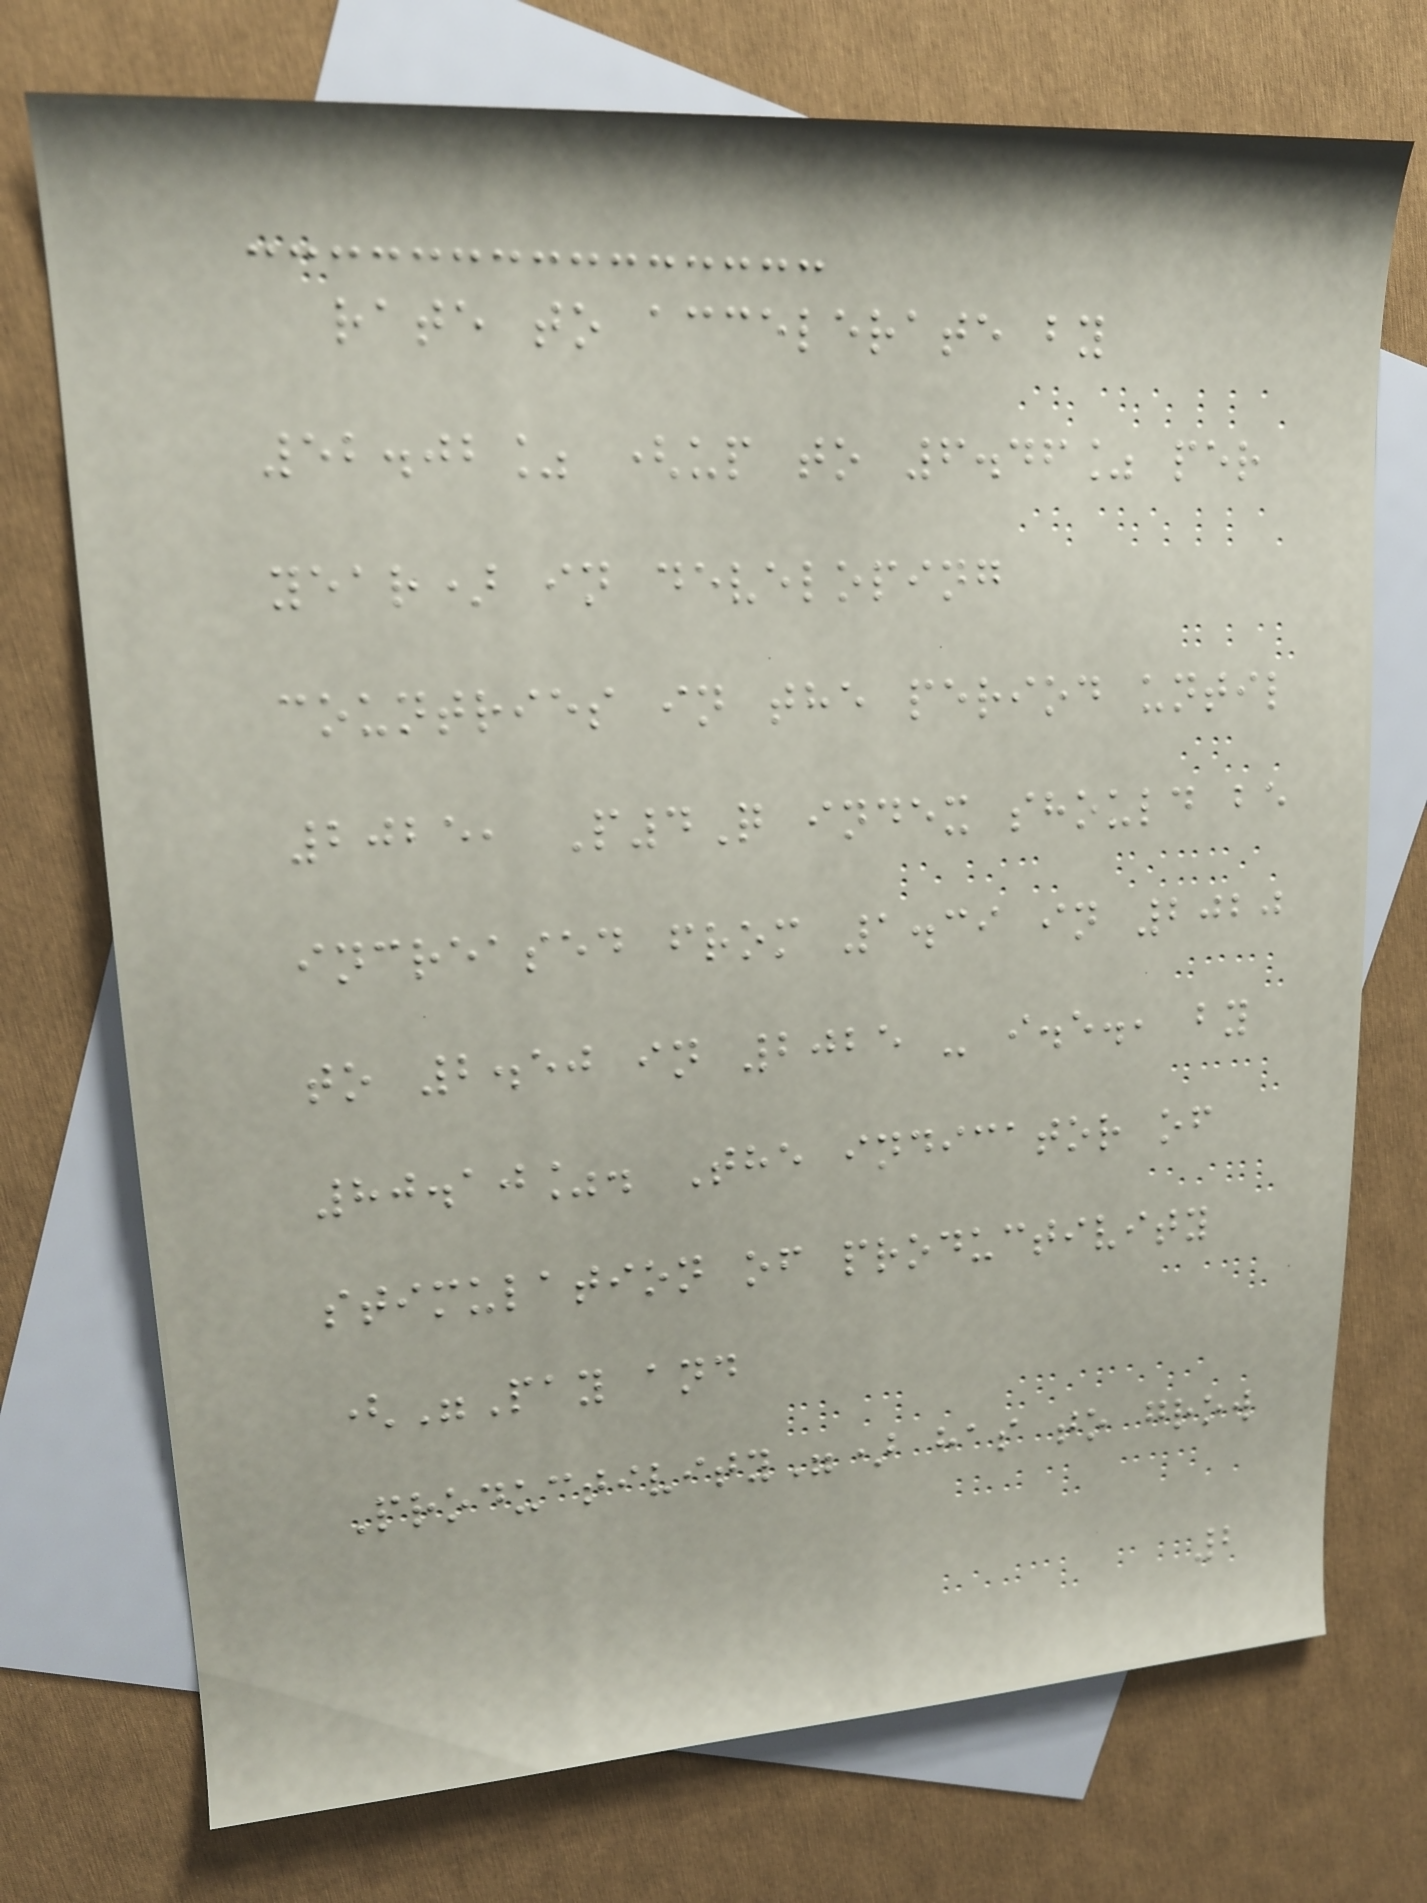rate to accelerate by
52.02% (up to 6.46% per
year) in developing
countries in the period until
2025, P4Q index should be
increased from 1.39 in 2020
to 2.50 in 2025 - i.e., by
80.10%. The indicator of
stimulation of productivity
("Pay and
Productivity") has to grow
2
